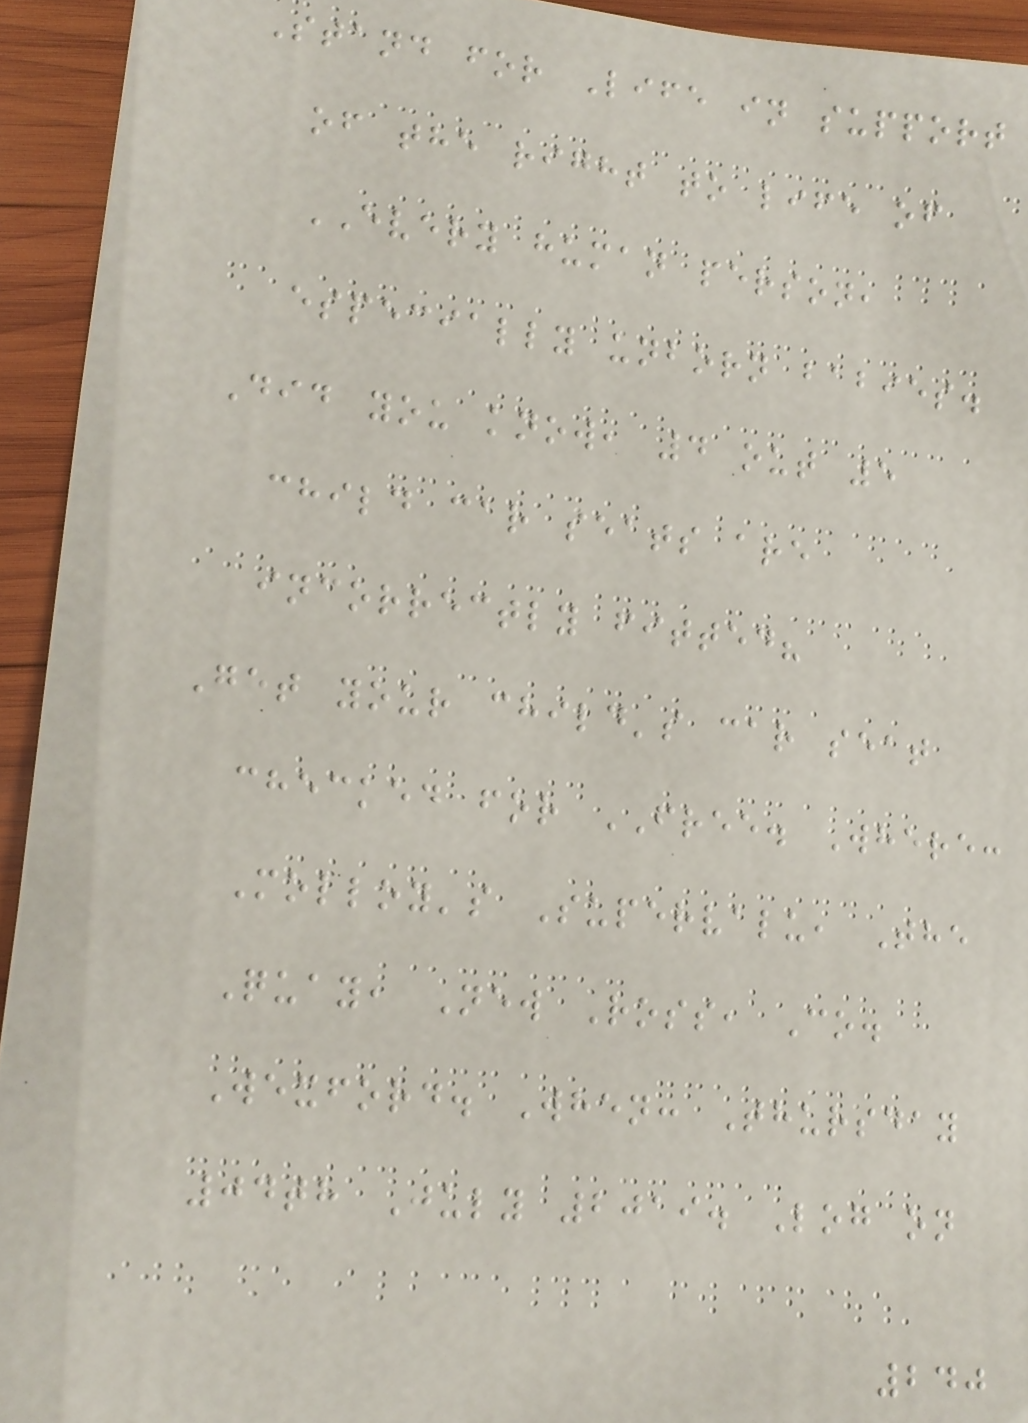Stand for Life in support
of the right to life of
EVERY human person,
especially unborn babies.
Did you know, 4 out 5
child car seats are
incorrectly fitted?
Get your child's car seat
checked for FREE. Where:
Molloy's Supervalu, The
Quay, New Ross, Co.
Wexford. When: Thursday
04th July 2019. Log on
240
